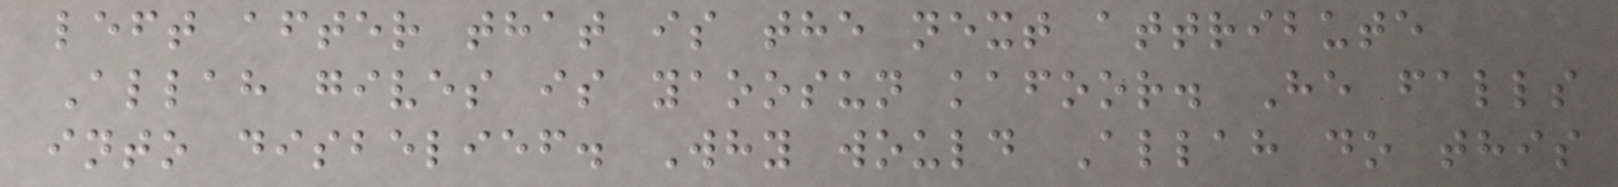left after that is the next attribute
Allah gives is yaoosun kafoor. He falls
into disbelief. Why would Allah do this
